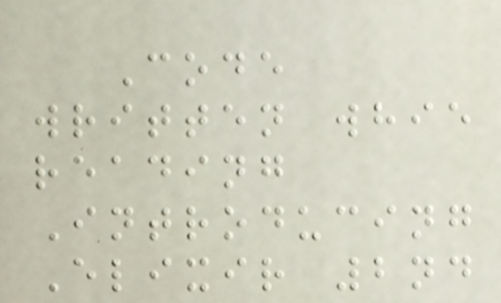Code
written whie
reading
Introducing
Elixir 2nd
